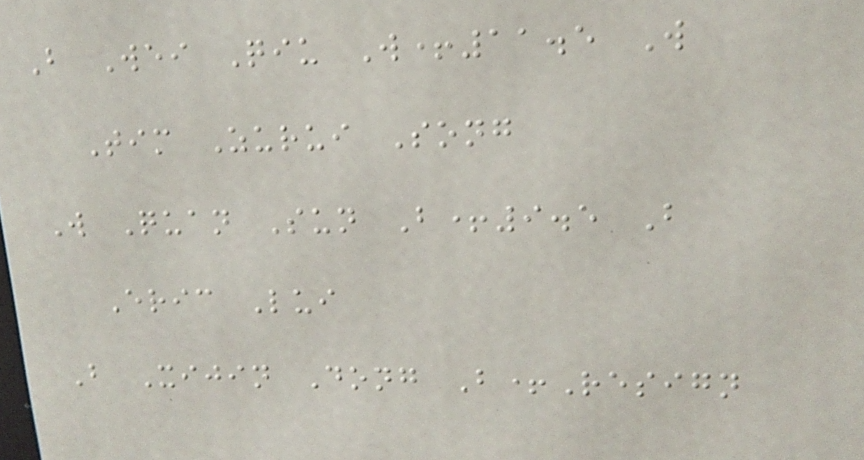B Wei Qiu W+11.5 W
Tim Zurui Song
W Quan Sun B+9.5 B
Eric Lui
B Xijin Dong B+Resign
